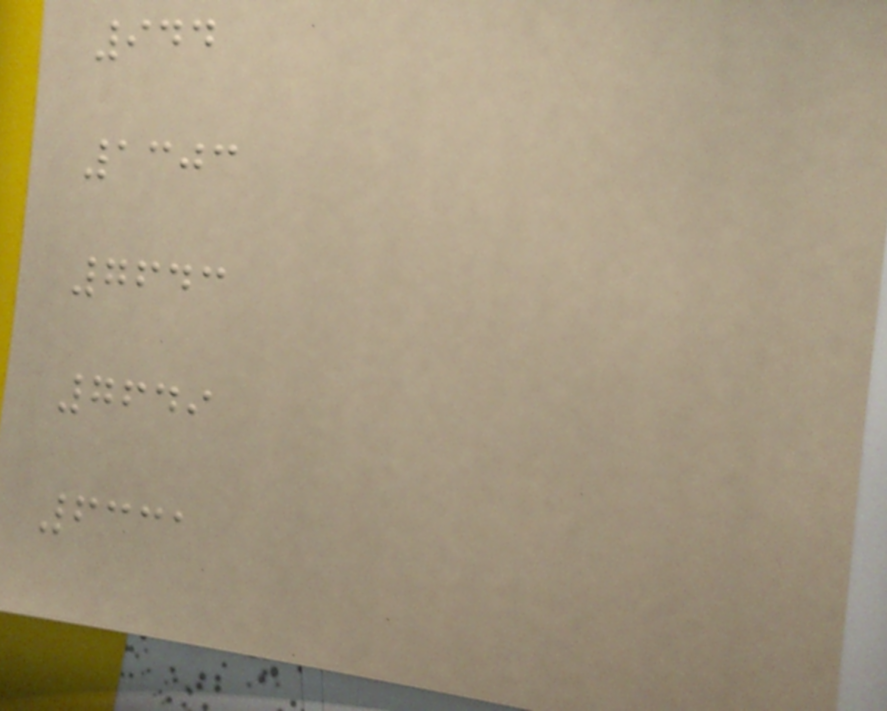944
1303
7643
7649
6331
